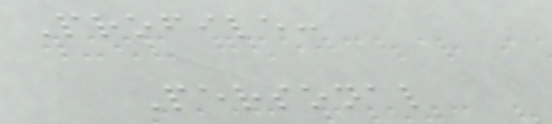Profile:
Personal
